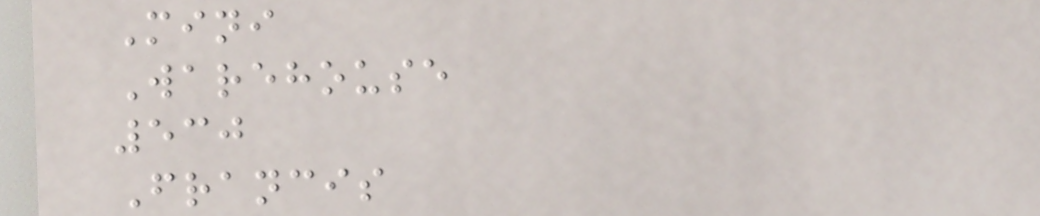Mini
Warehouse
530
Francis
